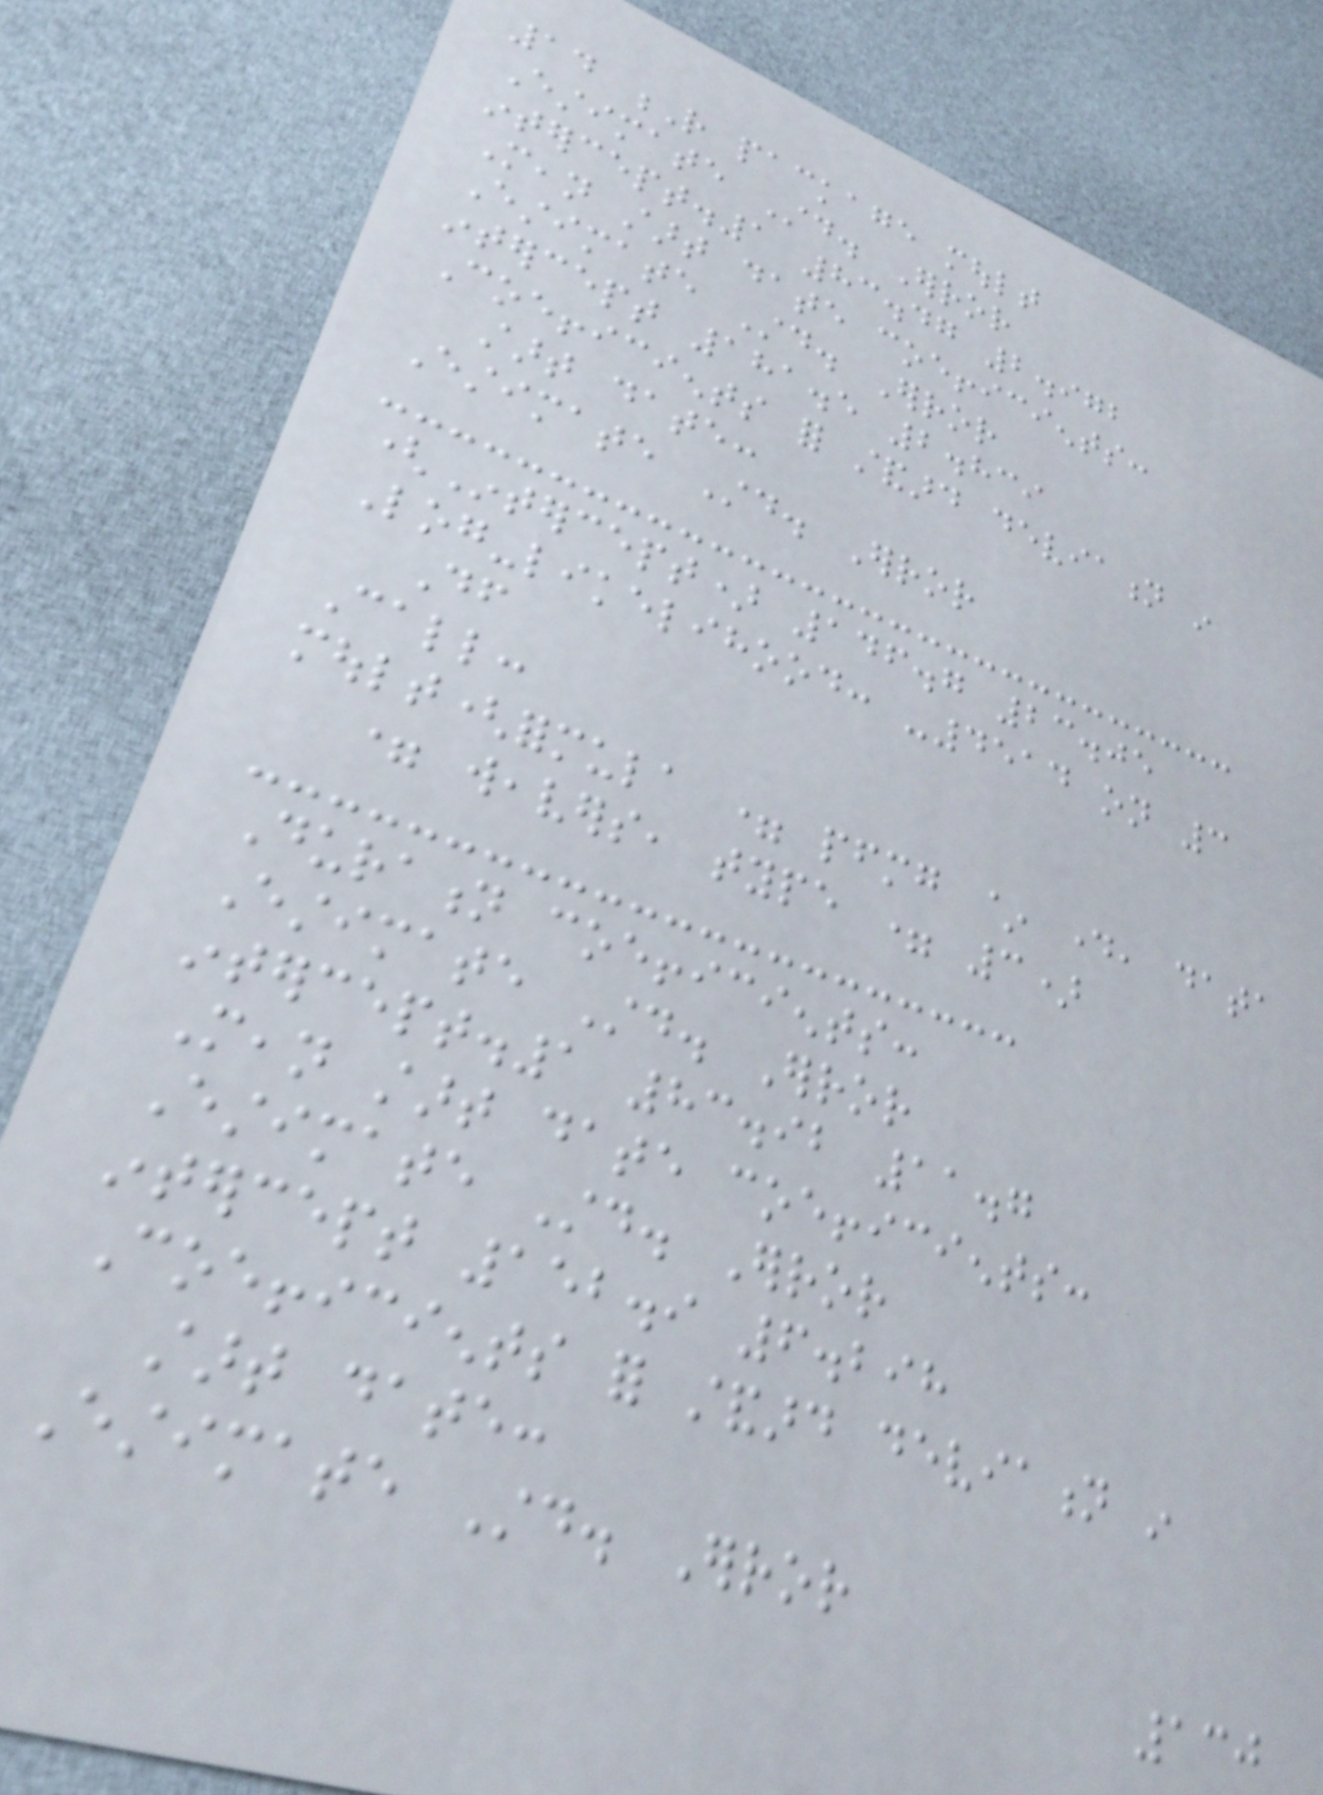14 R package moult
Estimate Std. Error
intercept.1 83.47 2.972
Mean start date coefficients:
Estimate Std. Error
intercept 181.5 2.839
Coefficients for standard deviation in
start date:
Estimate Std. Error
(Intercept) 146.7 23.05
Log-likelihood: -4514 on 3
Df
Call:
moult(formula = pfmg ~ day, data
= weavers, type = 3)
Duration coefficients:
Estimate Std. Error
intercept.1 83.92 11.7
Mean start date coefficients:
Estimate Std. Error
intercept 152.9 6.298
Coefficients for standard deviation in
start date:
Estimate Std. Error
130
